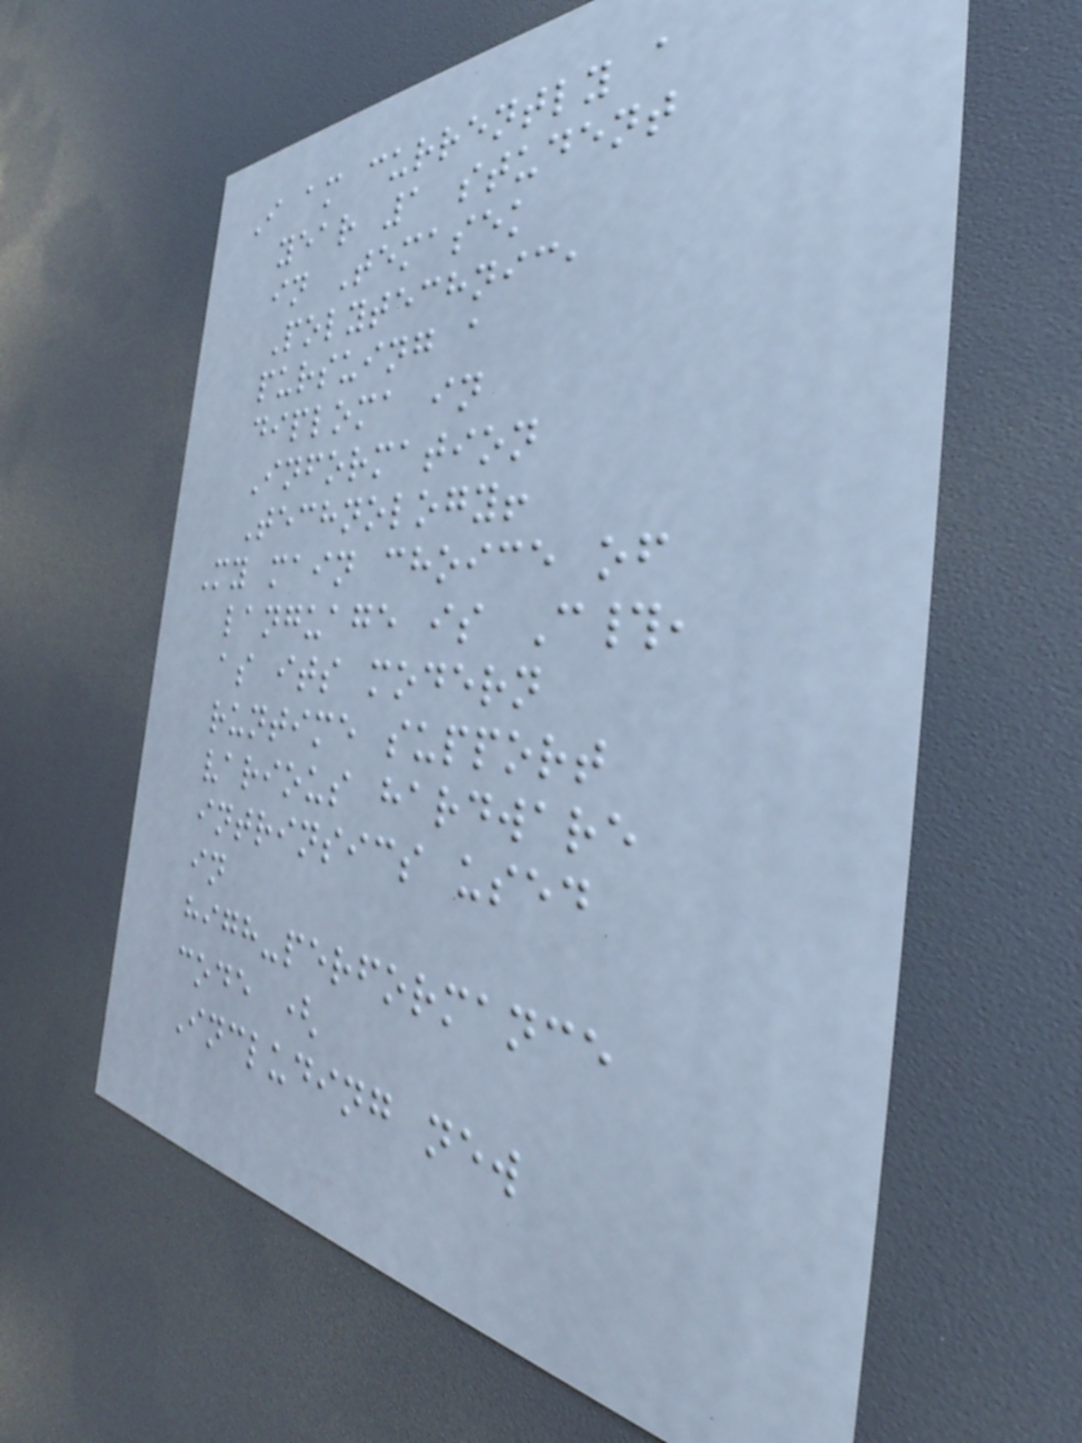I am currently a
year 1 student
in Temasek
Polytechnic,
pursuing a
diploma in
Information
Technology!
My main choice of
language is C#,
as its modern
runtime support
various hardware
intrinsics used
in
high-performance
code (
Including new
